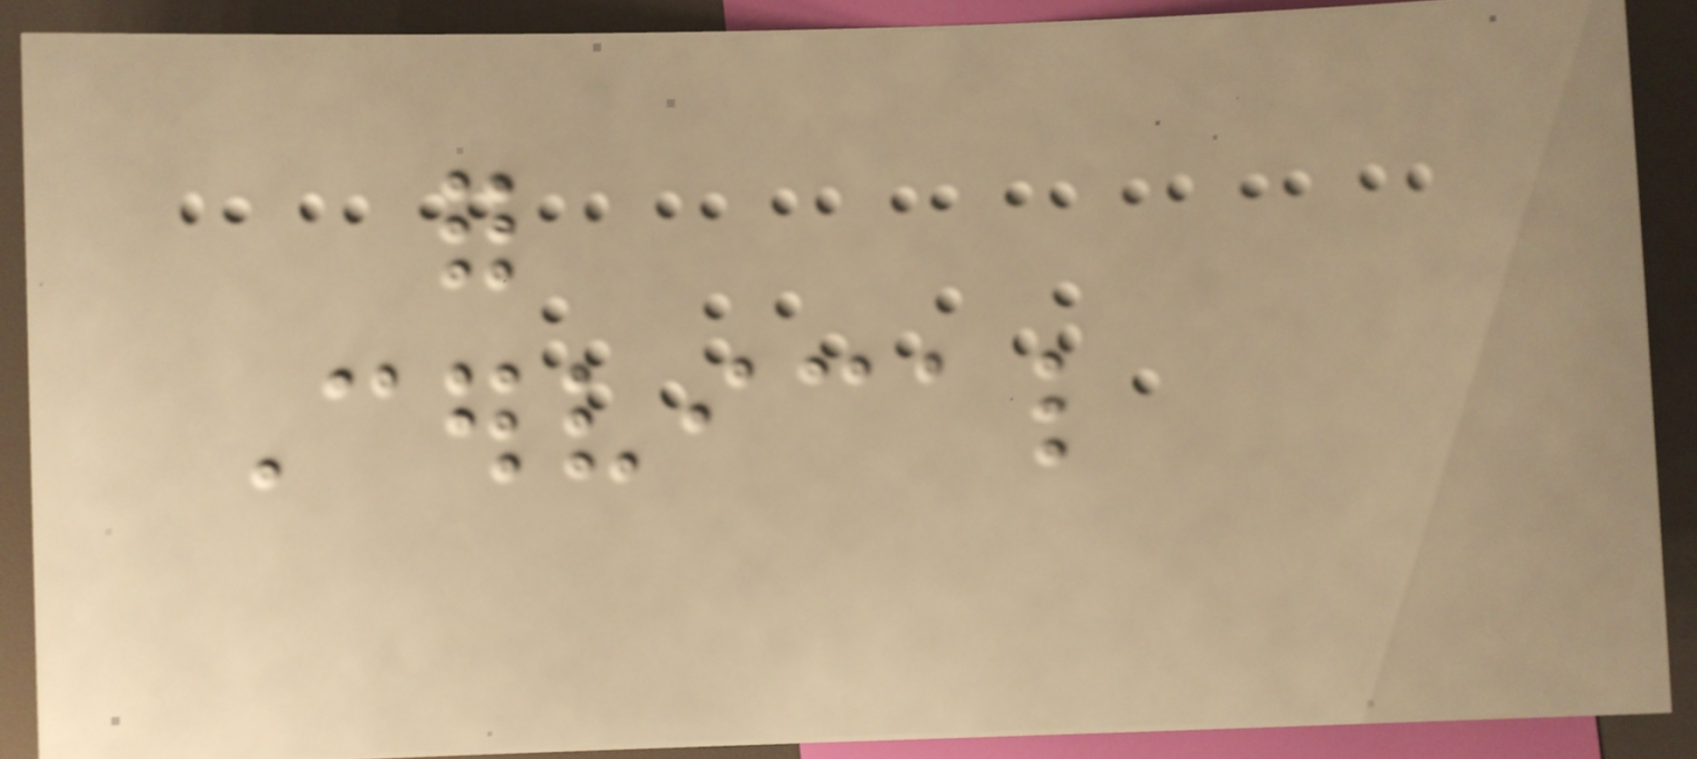for
Cervical
